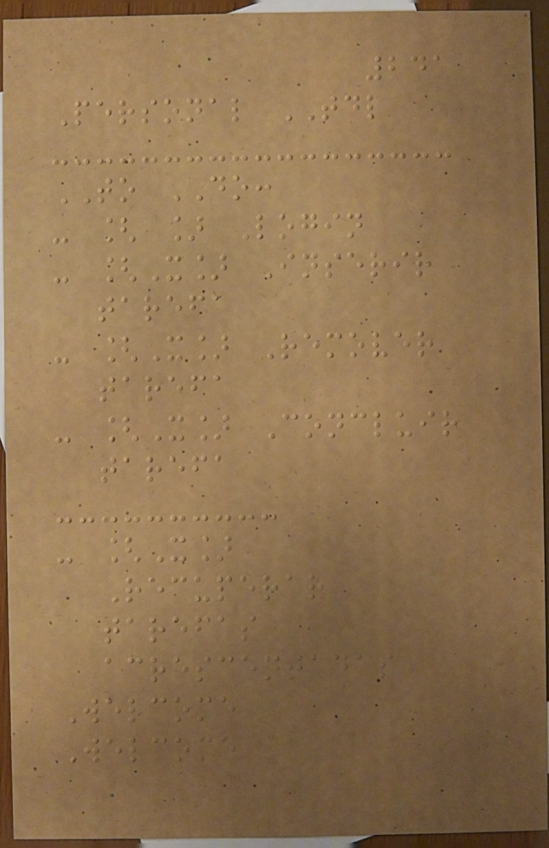241
Personal TDL
TO DO:
- [ ] Login
- [X] Inserir
tarefa
- [X] Remover
tarefa
- [X] Concluir
tarefa
- [X]
Recuperar
tarefas
acrescentadas
Welcome
Welcome
